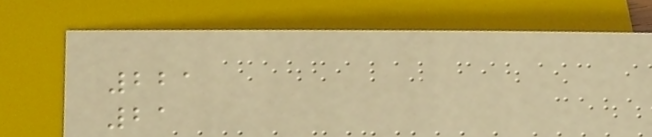221
21
